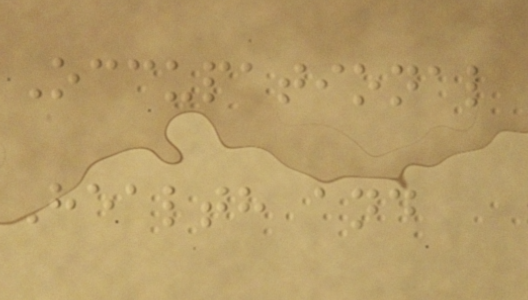Occupational
Health and
